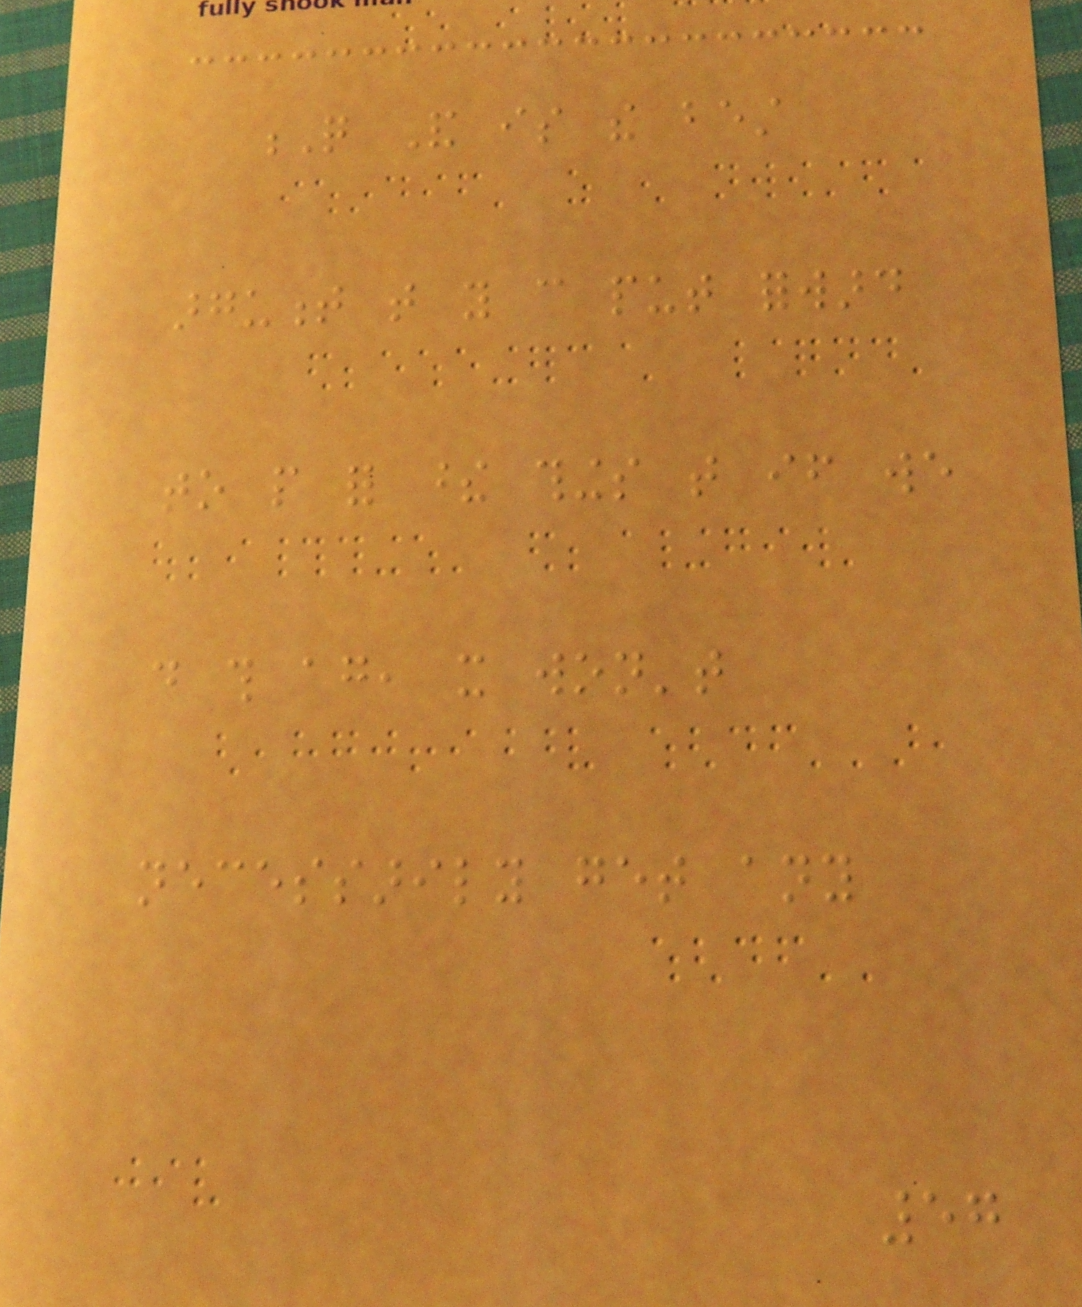Q And is the best
argument that you can put forward
to people for these things that if we
do this again, it won't
necessarily get any
57
